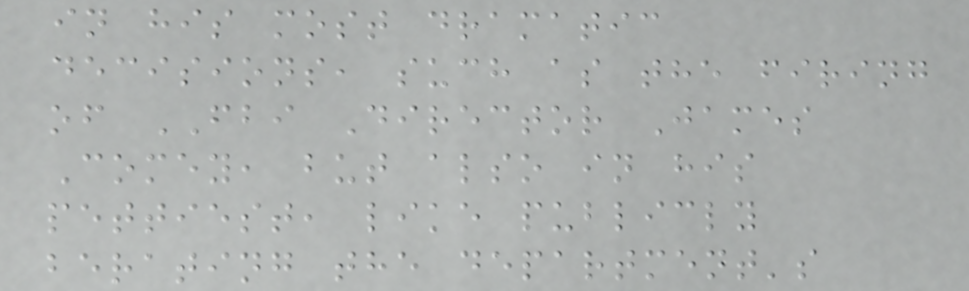in his most dramatic
decisions, such as the firing
of FBI Director James
Comey, but also in his
pettiest, like publicly
berating the department's
